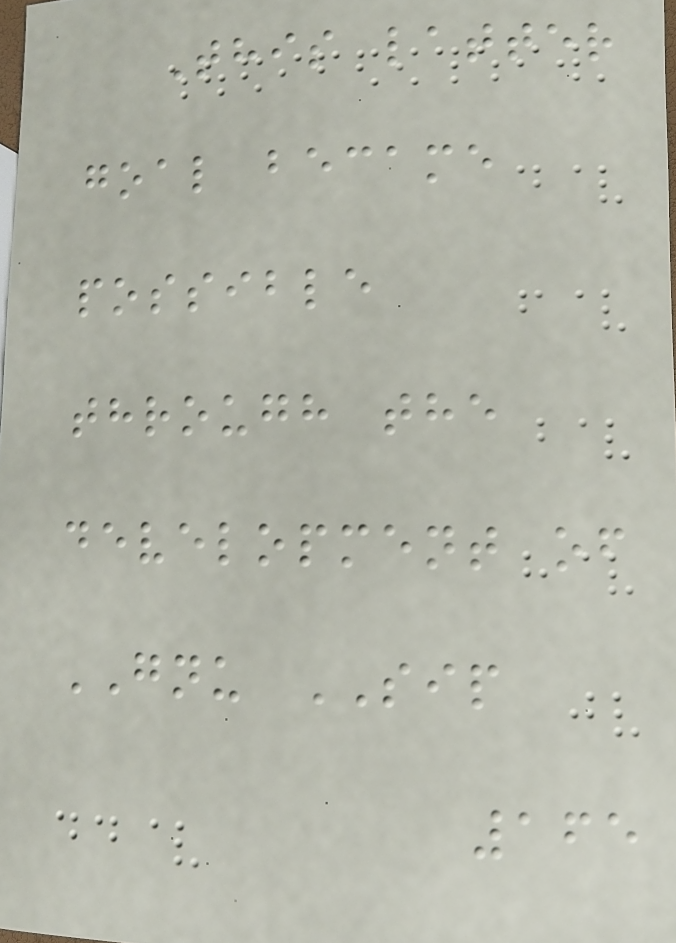This latter
goal became
possible
through the
development of
GNU SIP
165
